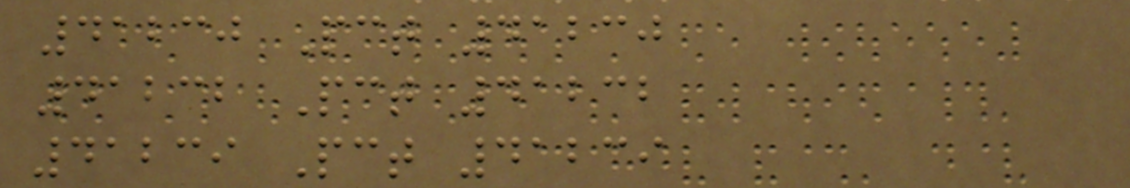41230 Pct 41230
41232 Pct 41232
41239 Pct 41239
